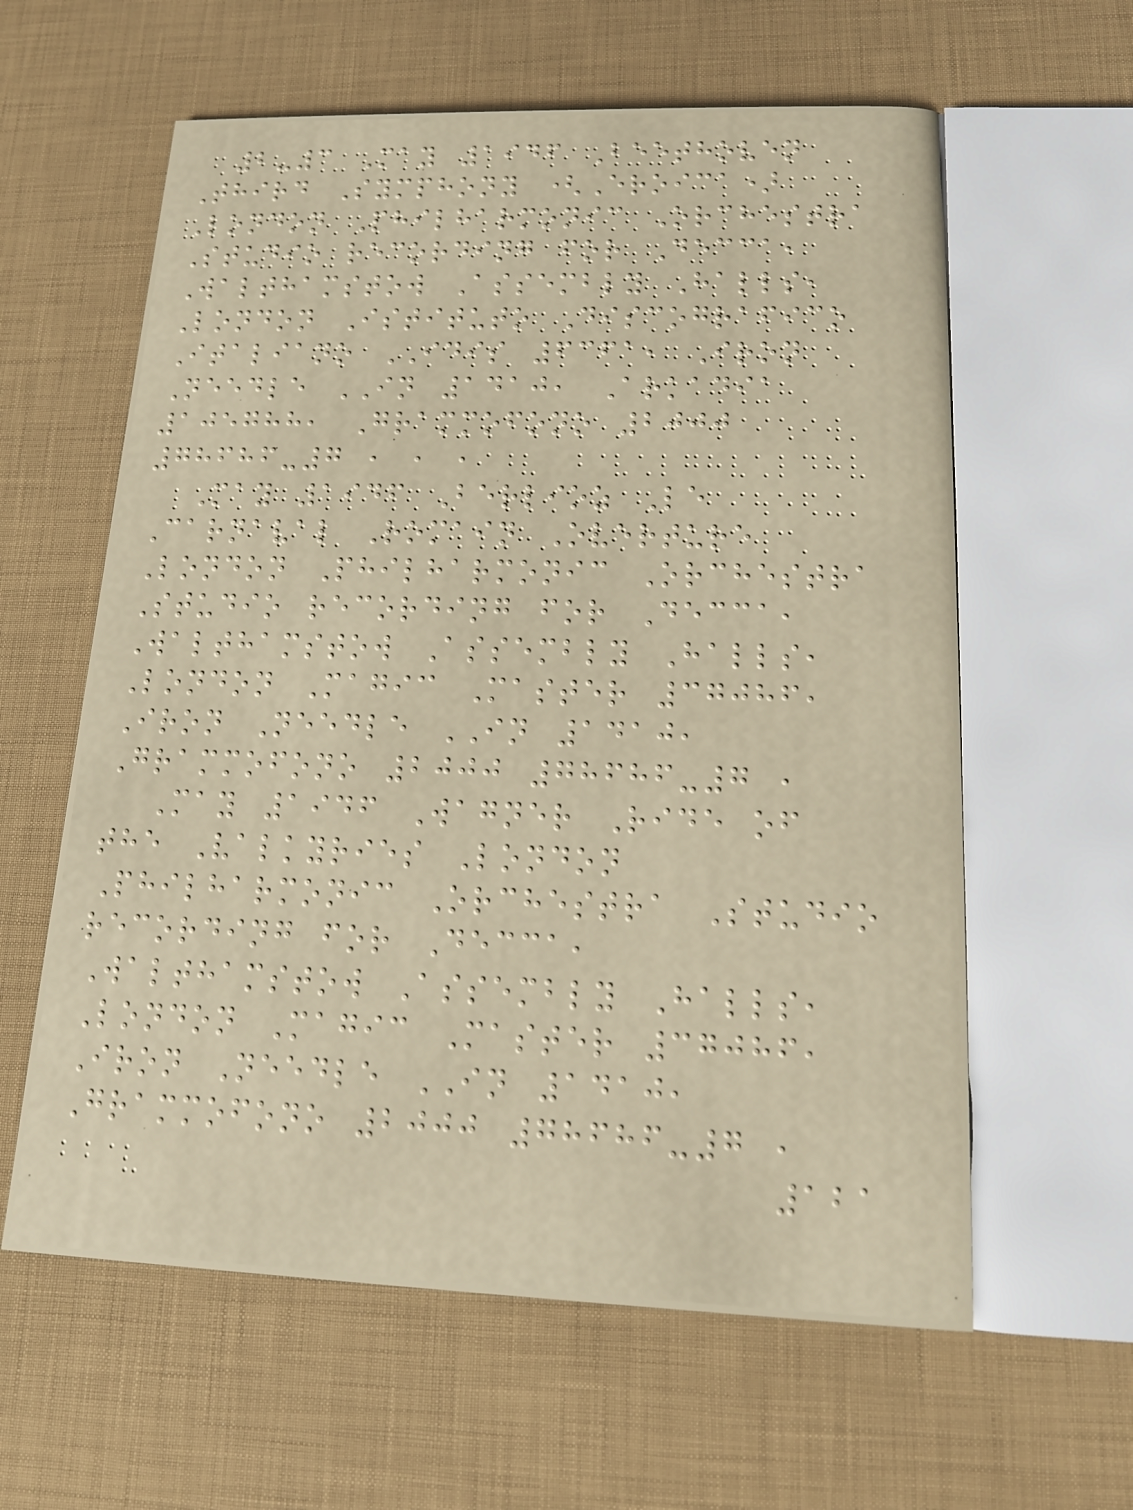2-3 May 1946 Beethoven
Third Symphony (Eroica)
London Philharmonic Orchestra
Studio recording for Decca,
Walthamstow Assembly Halls,
London Istituto Discografico
Italiano IDIS 6361, Iron
Needle IN 1410, Arkadia
105788, Grammofono 2000
78686-7 , , ,
May 1946 Berlioz Le
Carnaval Romain Overture
London Philharmonic Orchestra
Studio recording for Decca,
Walthamstow Assembly Halls,
London Magic Master 37086,
Iron Needle IN 1410,
Grammofono 2000 78686-7 ,
May 1946 Wagner Ride of
the Valkyries London
Philharmonic Orchestra Studio
recording for Decca,
Walthamstow Assembly Halls,
London Magic Master 37086,
Iron Needle IN 1410,
Grammofono 2000 78686-7 ,
121
